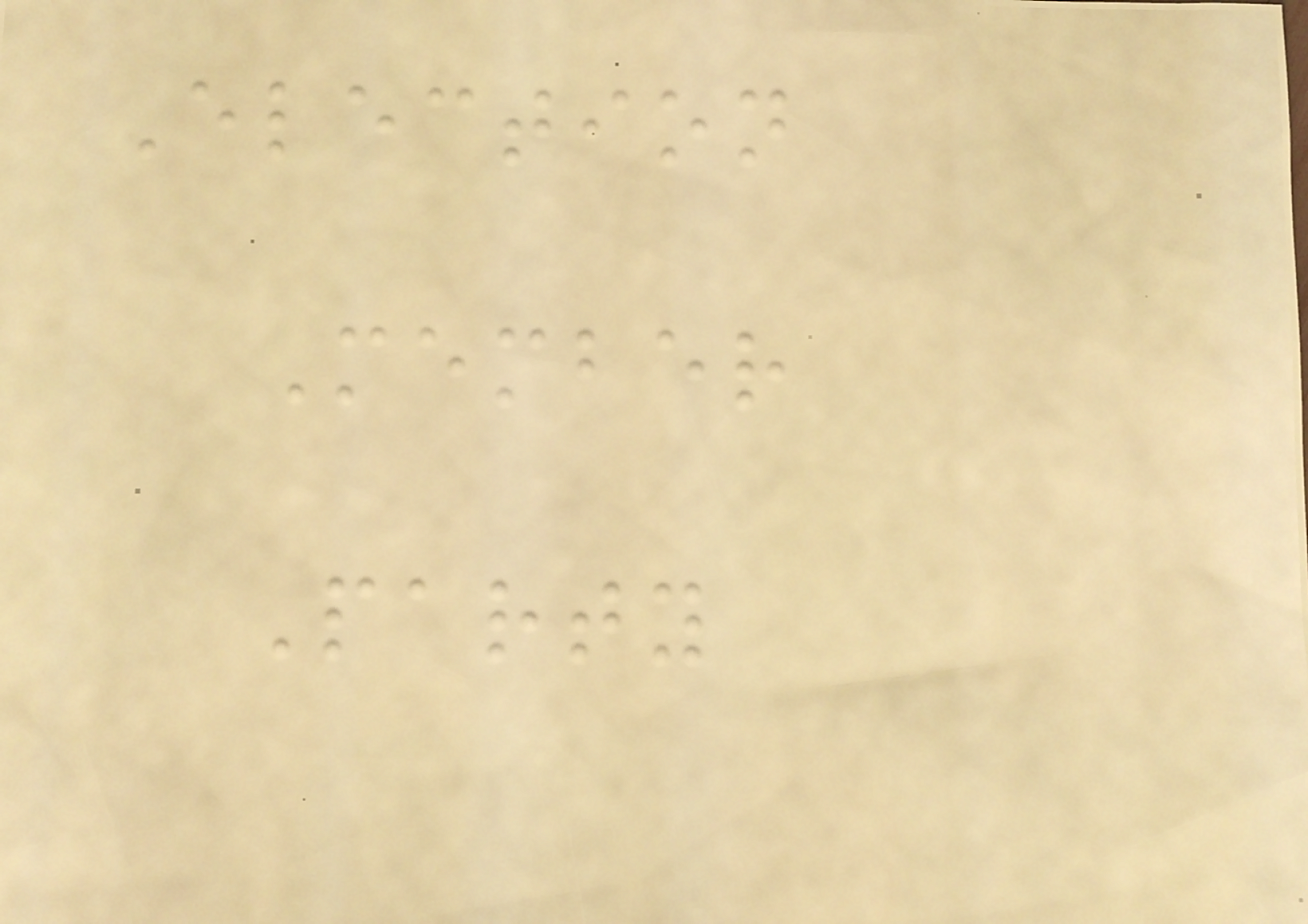Election
Member
Party
